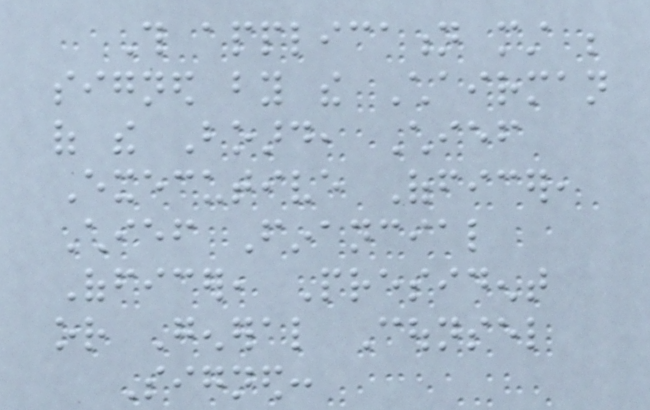This application must be
signed by the Chairman
of the Board, Chief
Executive Officer,
Chief Financial
Officer, President
or General Counsel
Signed:
